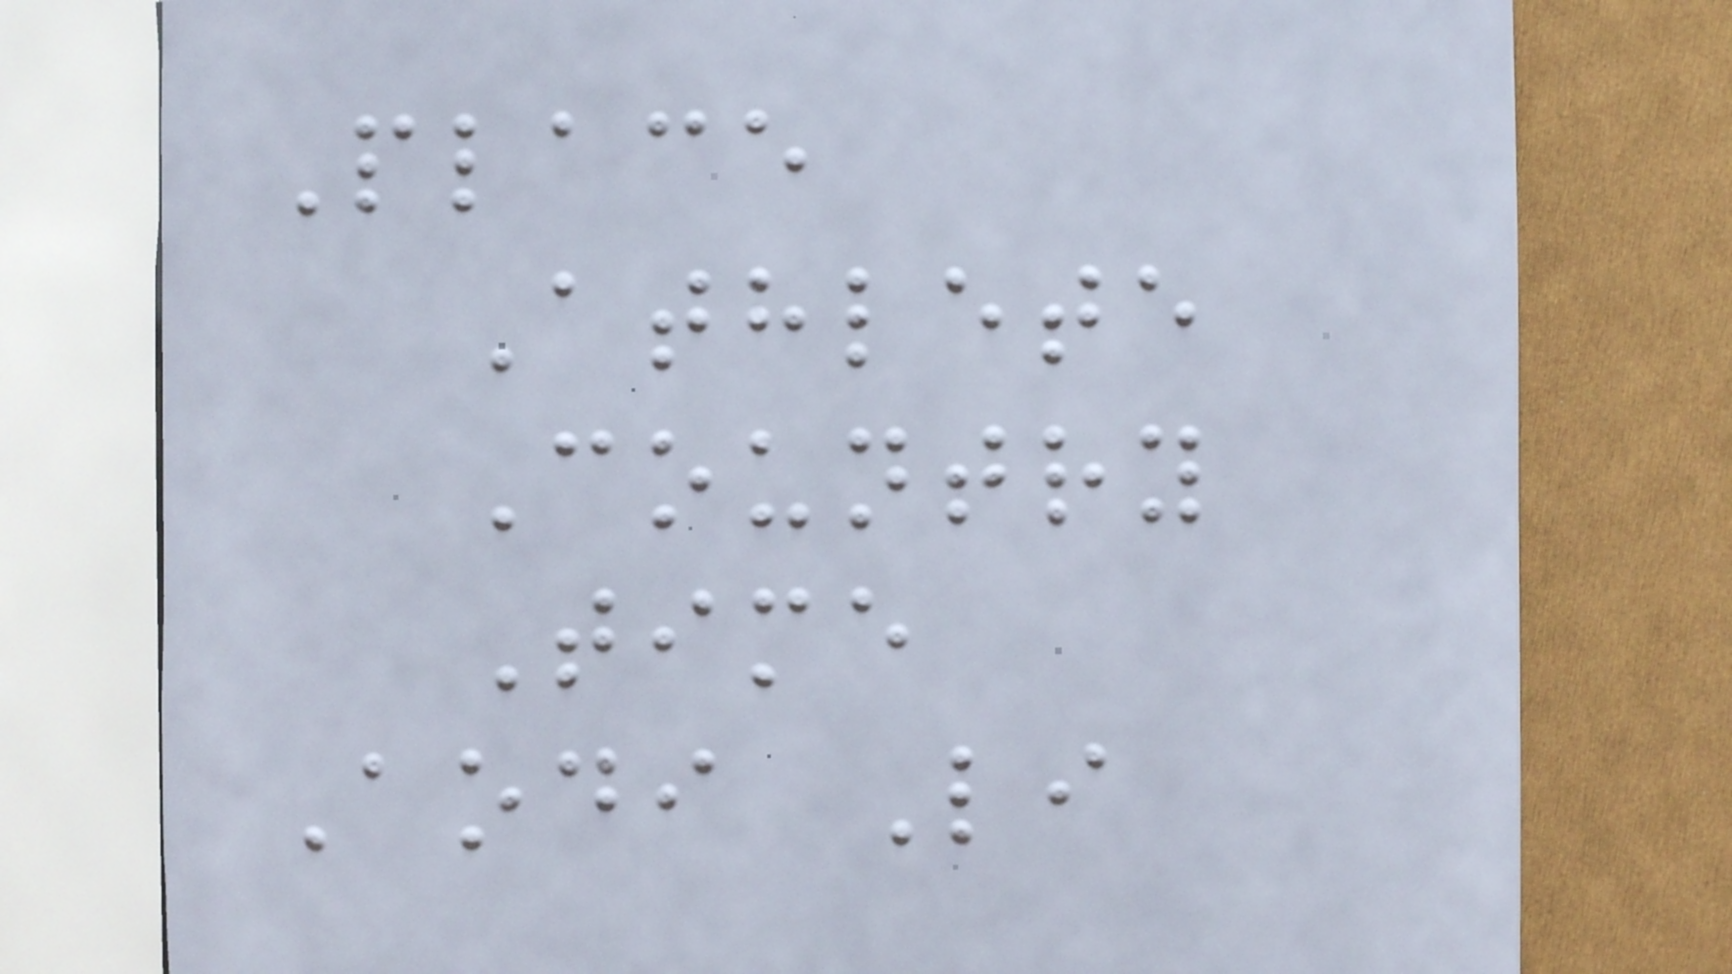Place
Athlete
Country
Time
Aodi Li
